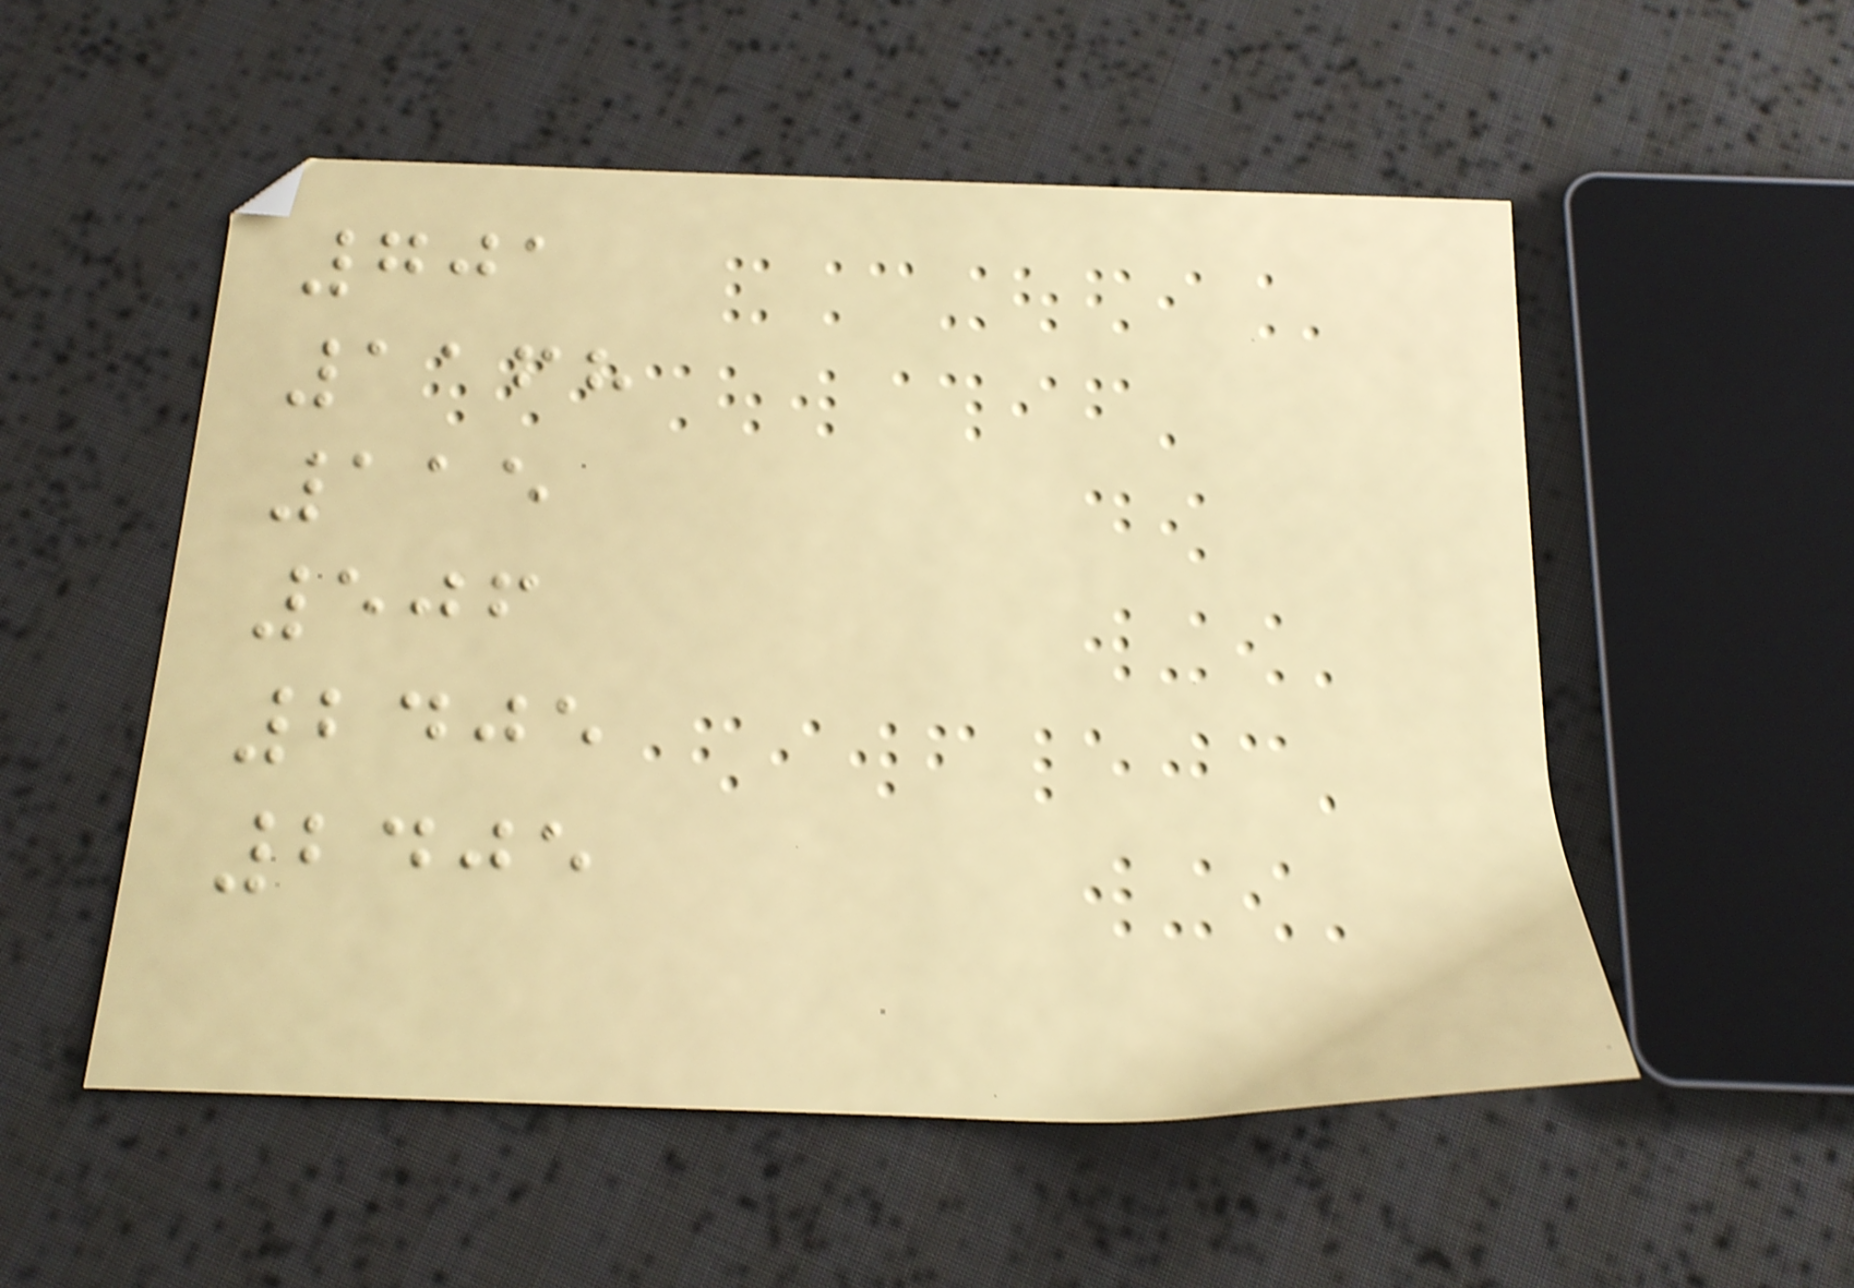701
1168
115
506
2405
2405
